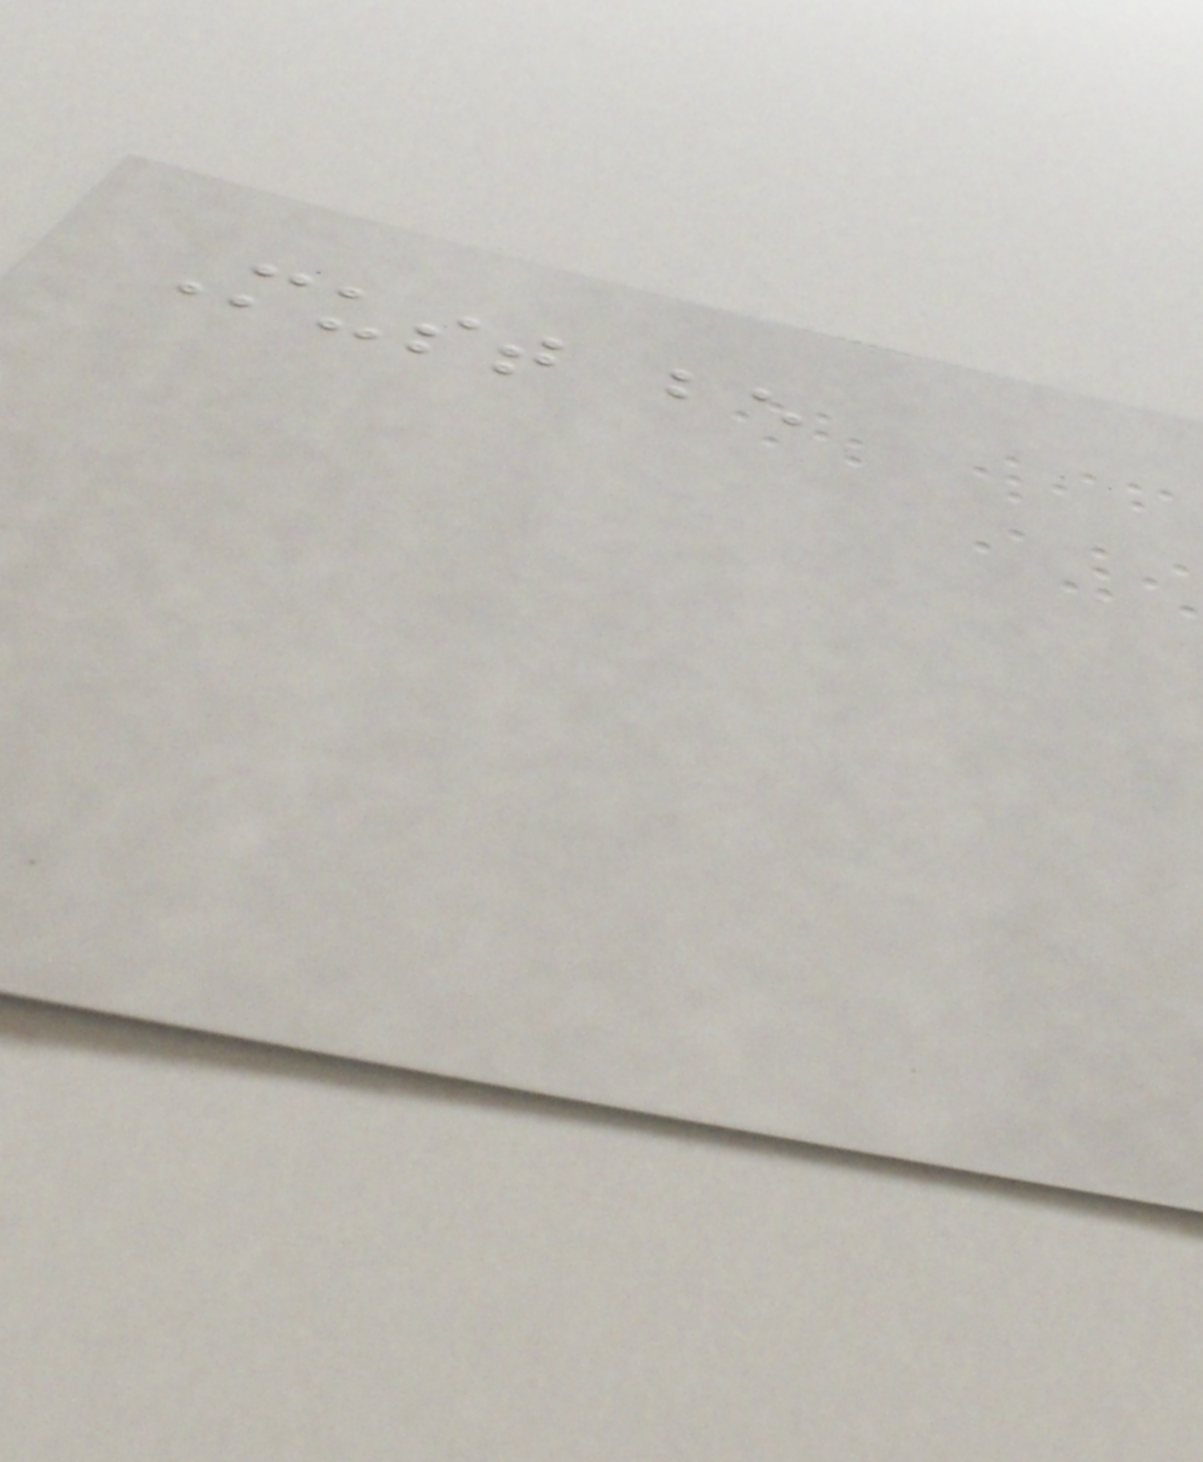Must be
